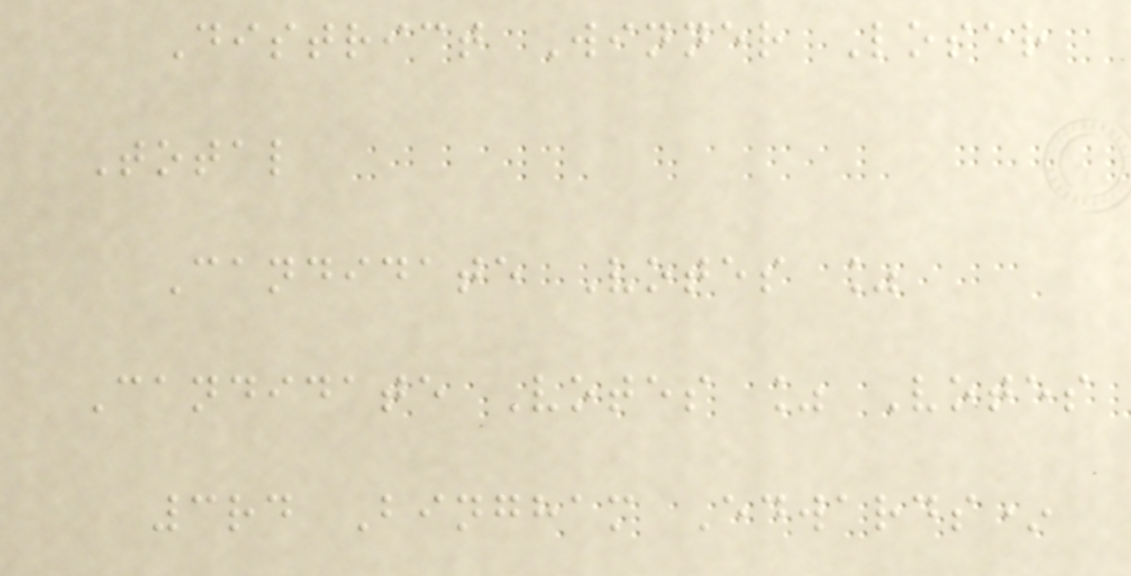District Winner Loser
Total
Candidate Votes %
Candidate Votes % Votes
3rd Bingham Edwards*
